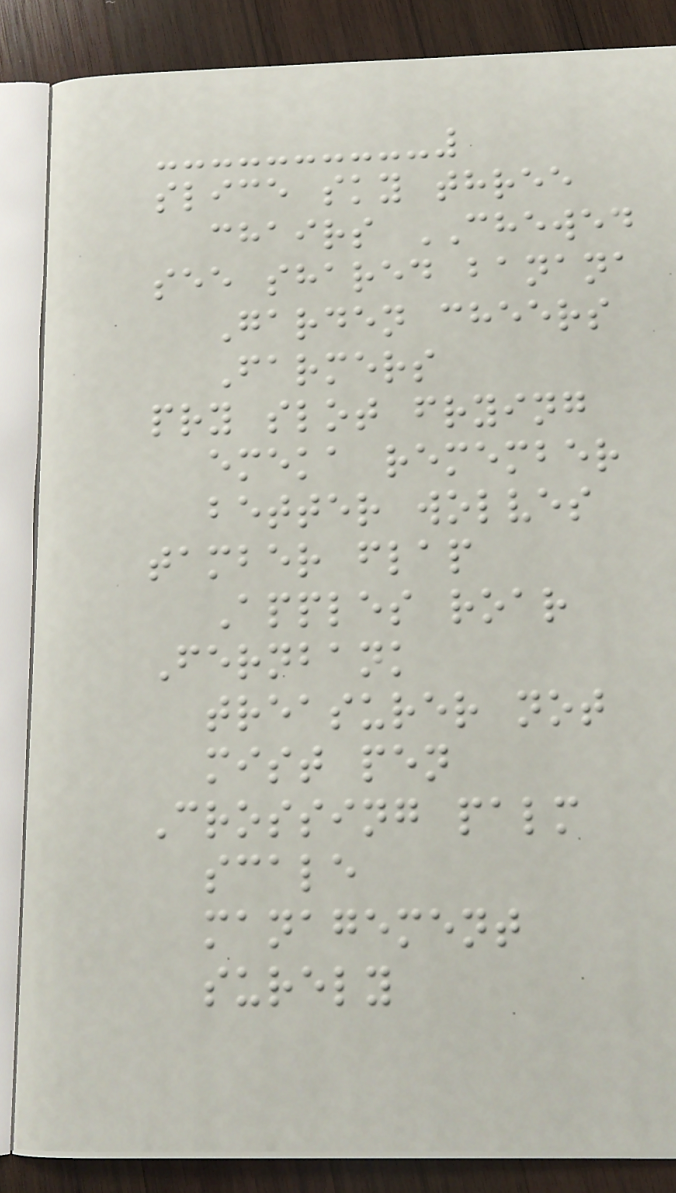slice sky three
chairs CHEWED
see shared banana
Garden cheers
Farmers
pry slot frying
emeka remember
better wolves
tamber flap
Apples roar
Fernbank
treasurer not
mist pen
Crossing palm
scale
management
surely
